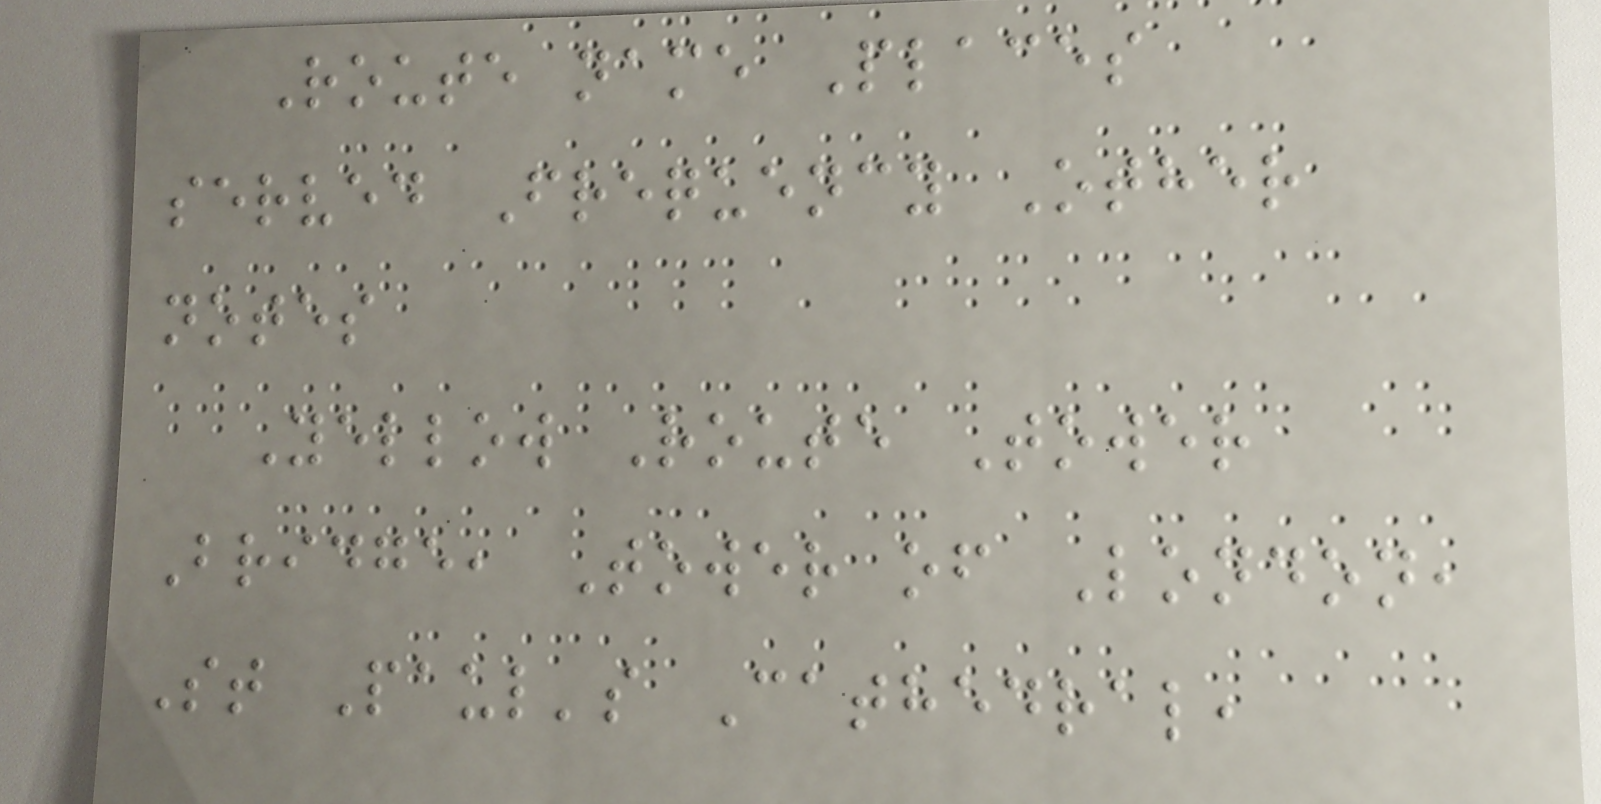Route name Places
served Frequency Other
notes
Yellow Route Tower
Bridge, Tower of London,
St Paul's Cathedral,
